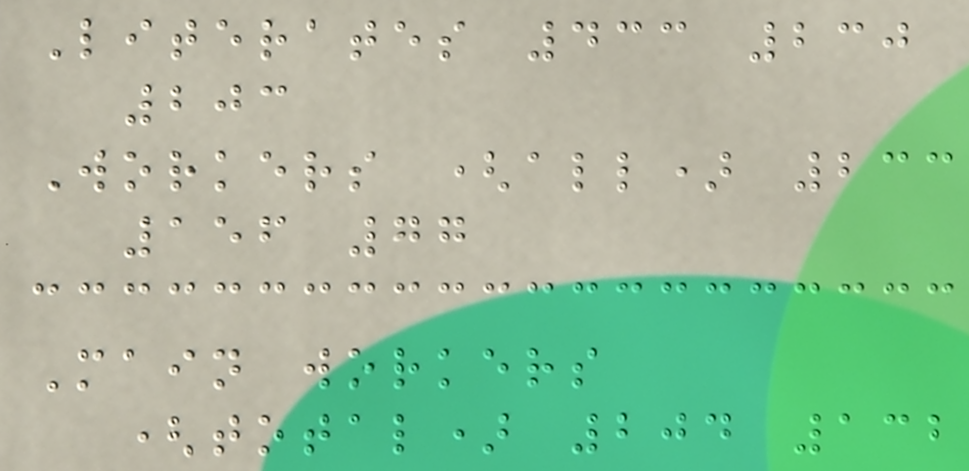Literates 433 230
203
Workers (all) 233
156 77
Main workers
(total) 204 132
